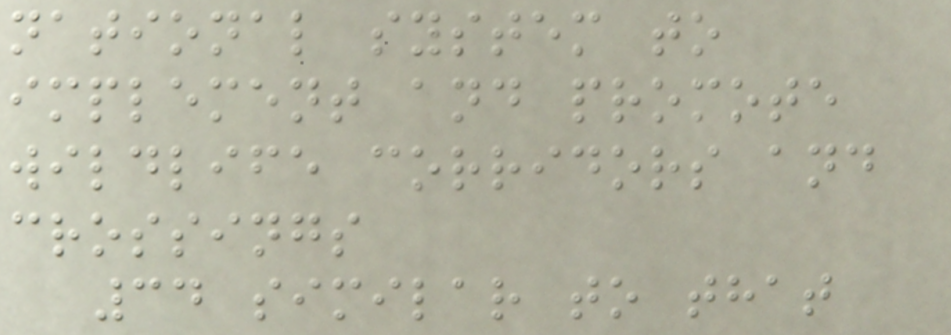national system to
implement and promote
wildlife corridors and
crossings
34 similar to that
